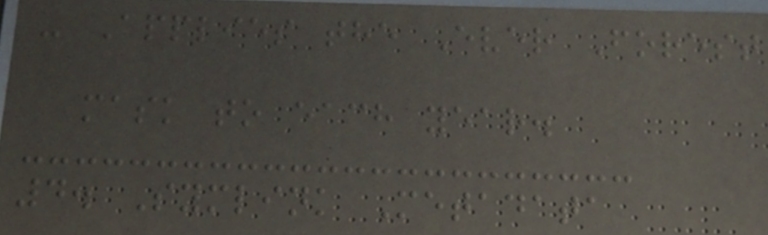- Applies the Ever Forest
mask to each year.
4. Symlink Metadata
